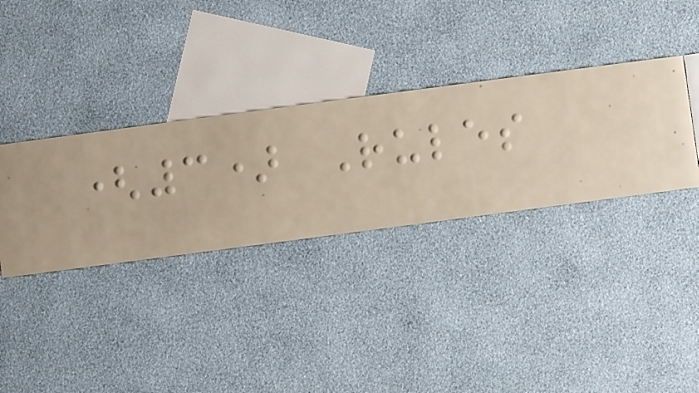(3) Rules
